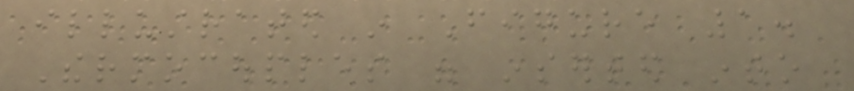illustrated in Figure 1.
Thermocouples were inserted into
